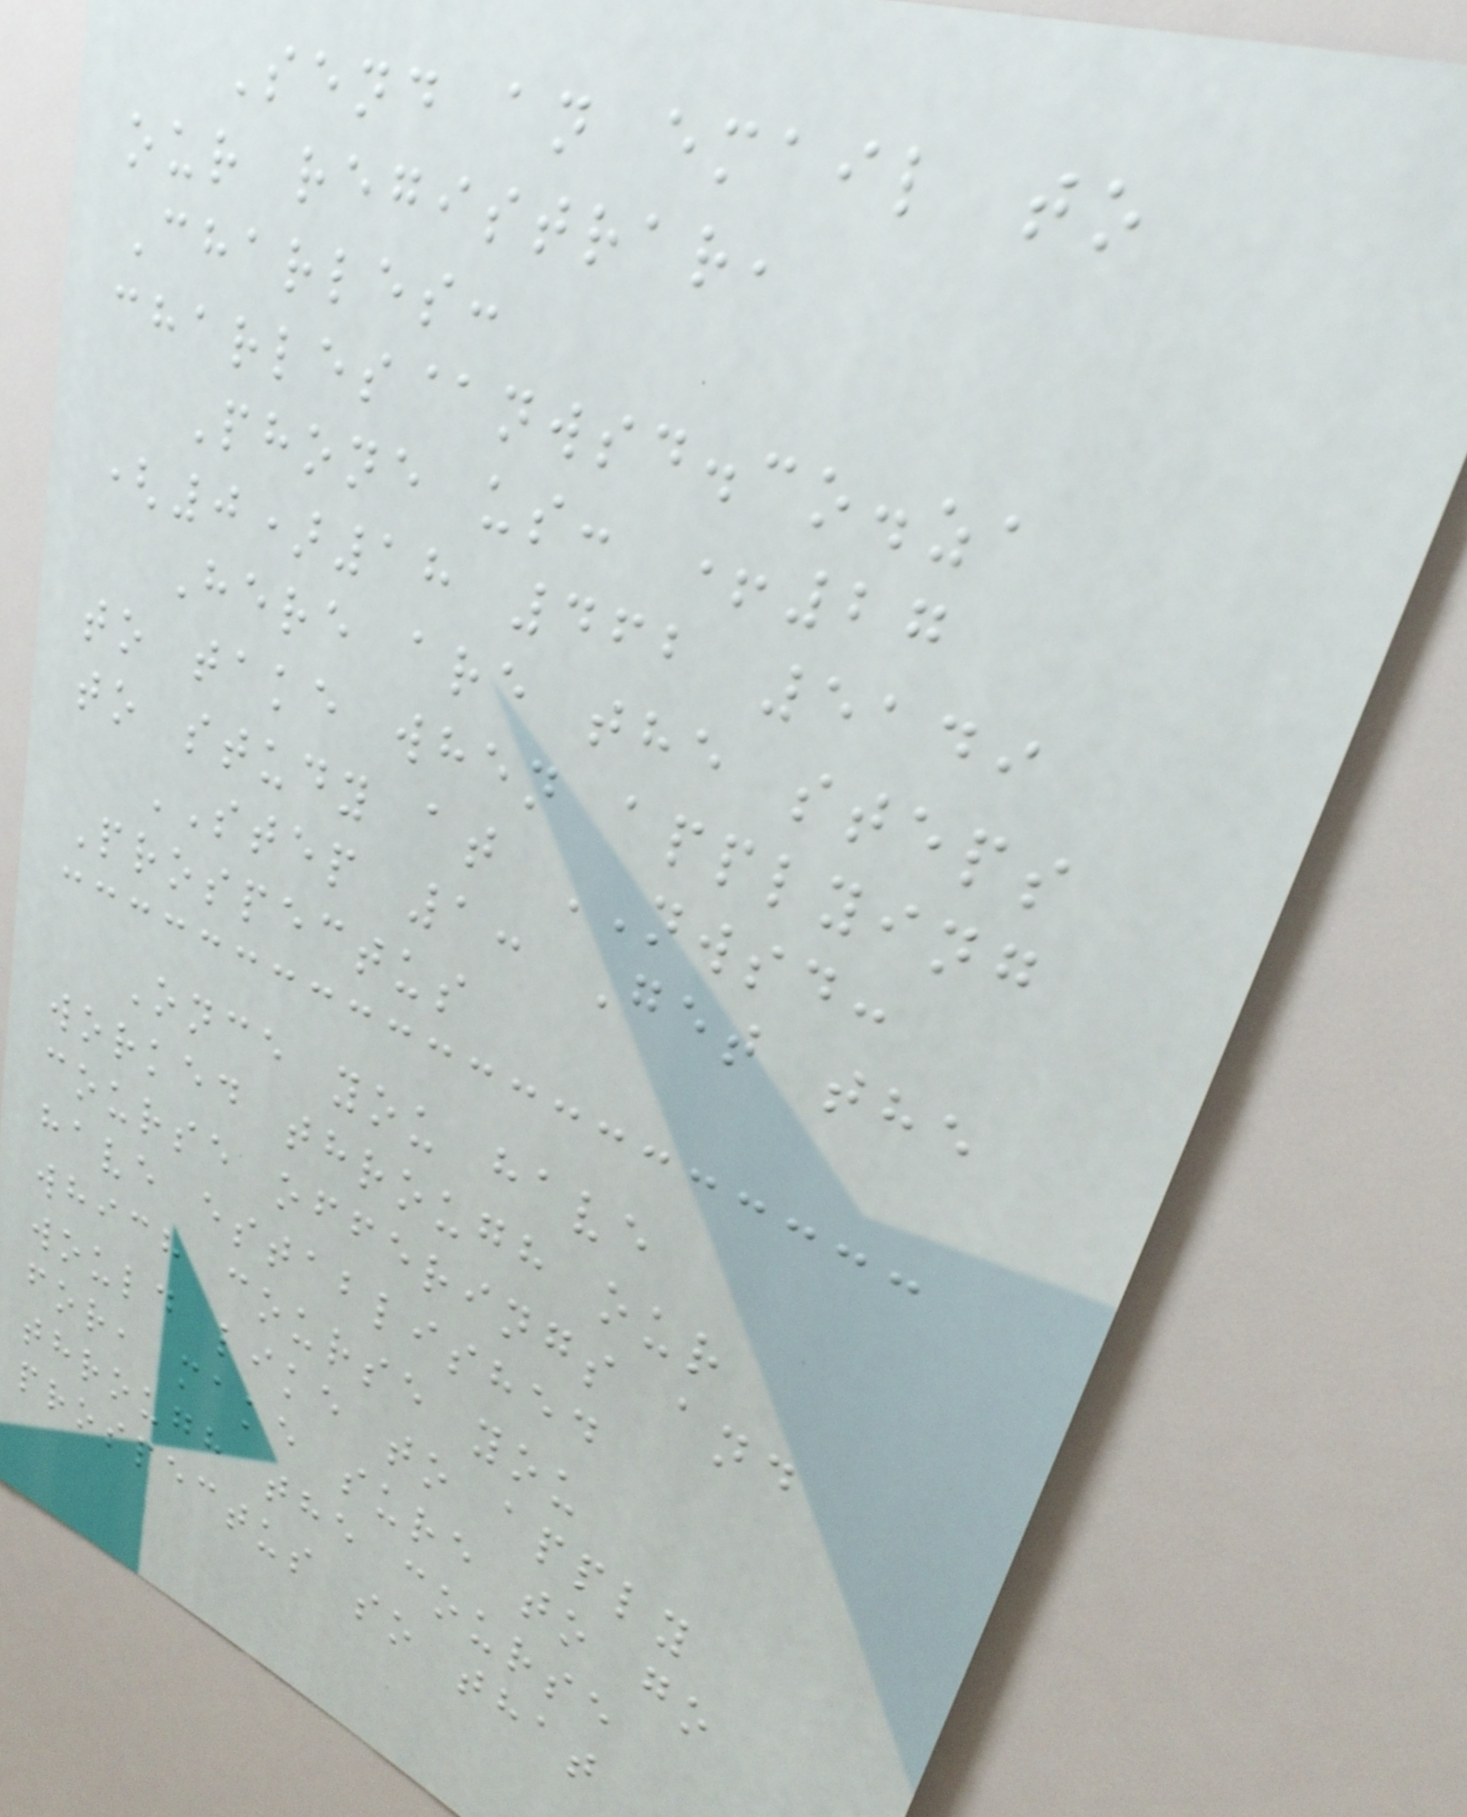Send an email to
our registrar,
Charles:
charles@nwsd.co.za
Phone us: +27
(0)18 462 5149
Here are the steps
to take when applying
to study at NWSD:
STEP 1: Get the
Prospectus
Once you have
worked through our
course offerings and
have established
which course you
would like to apply
for, make sure to go
through the course
prospectus so that
